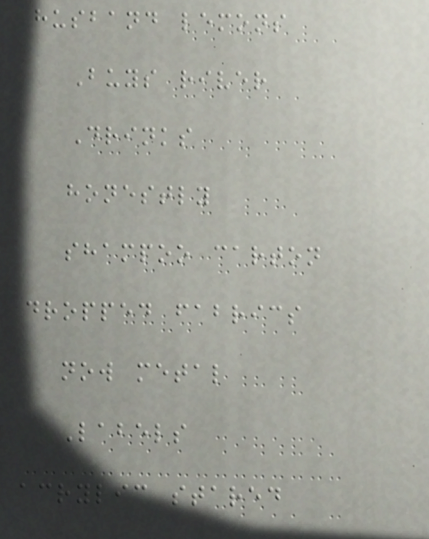husband lemons
Buys river
Drinks
honestly
shampoo carton
dropped fabrics
now metal
Labels
acrylic stared
